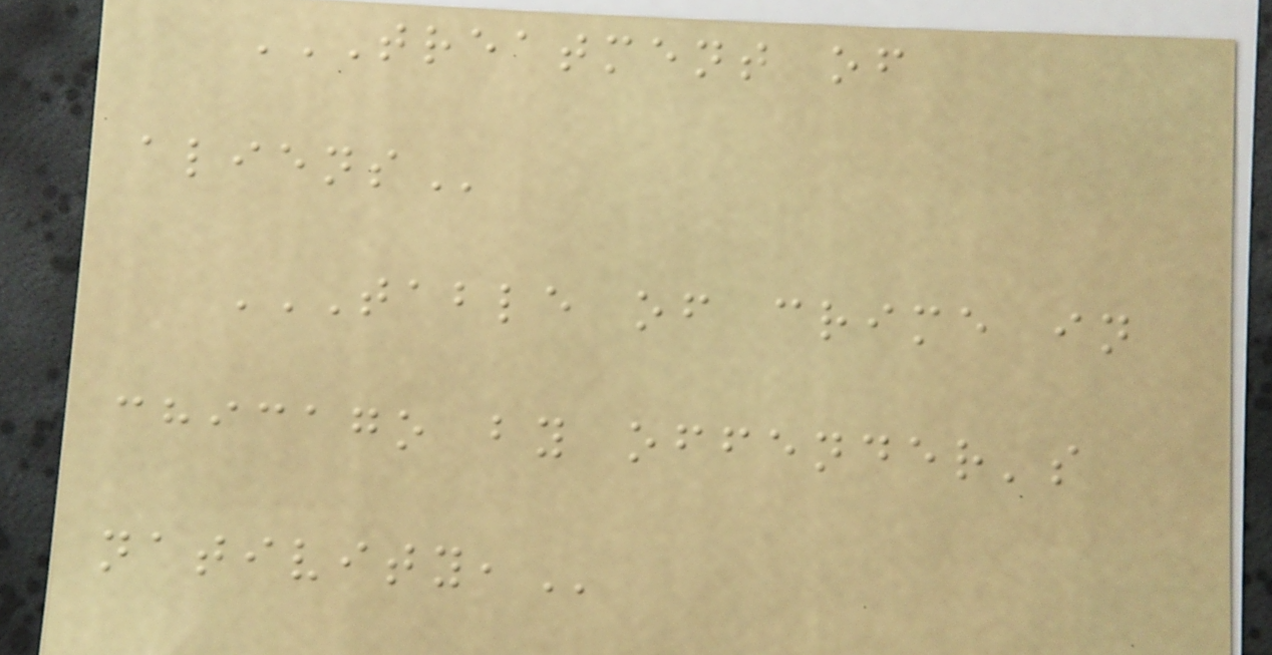TREATMENT OF
ALIENS
TABLE OF CRIME IN
CHICAGO BY OFFENDER'S
NATIVITY,
